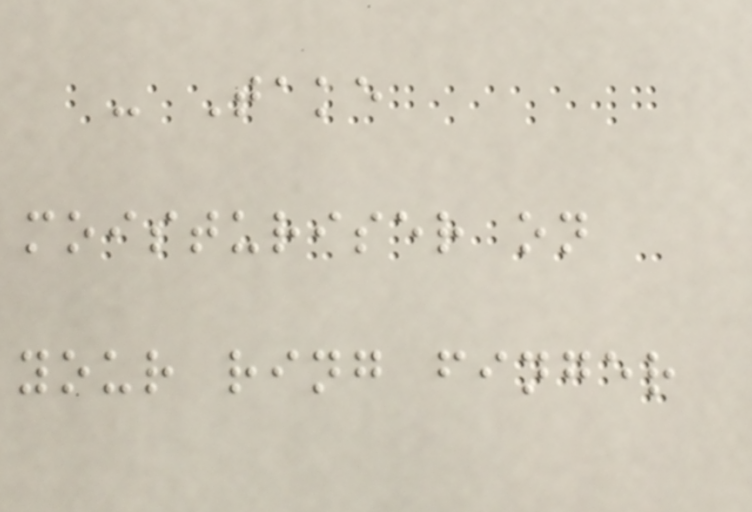- Take
moisturiser on
your ring finger
